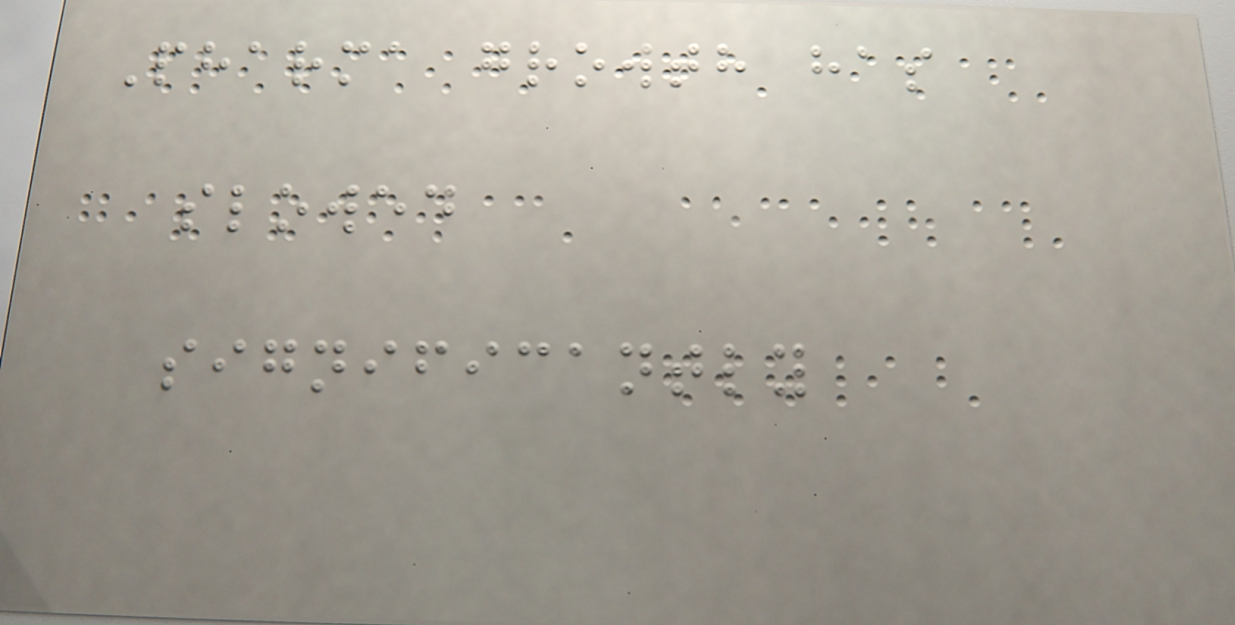Pharma growth has
slowed
significantly
